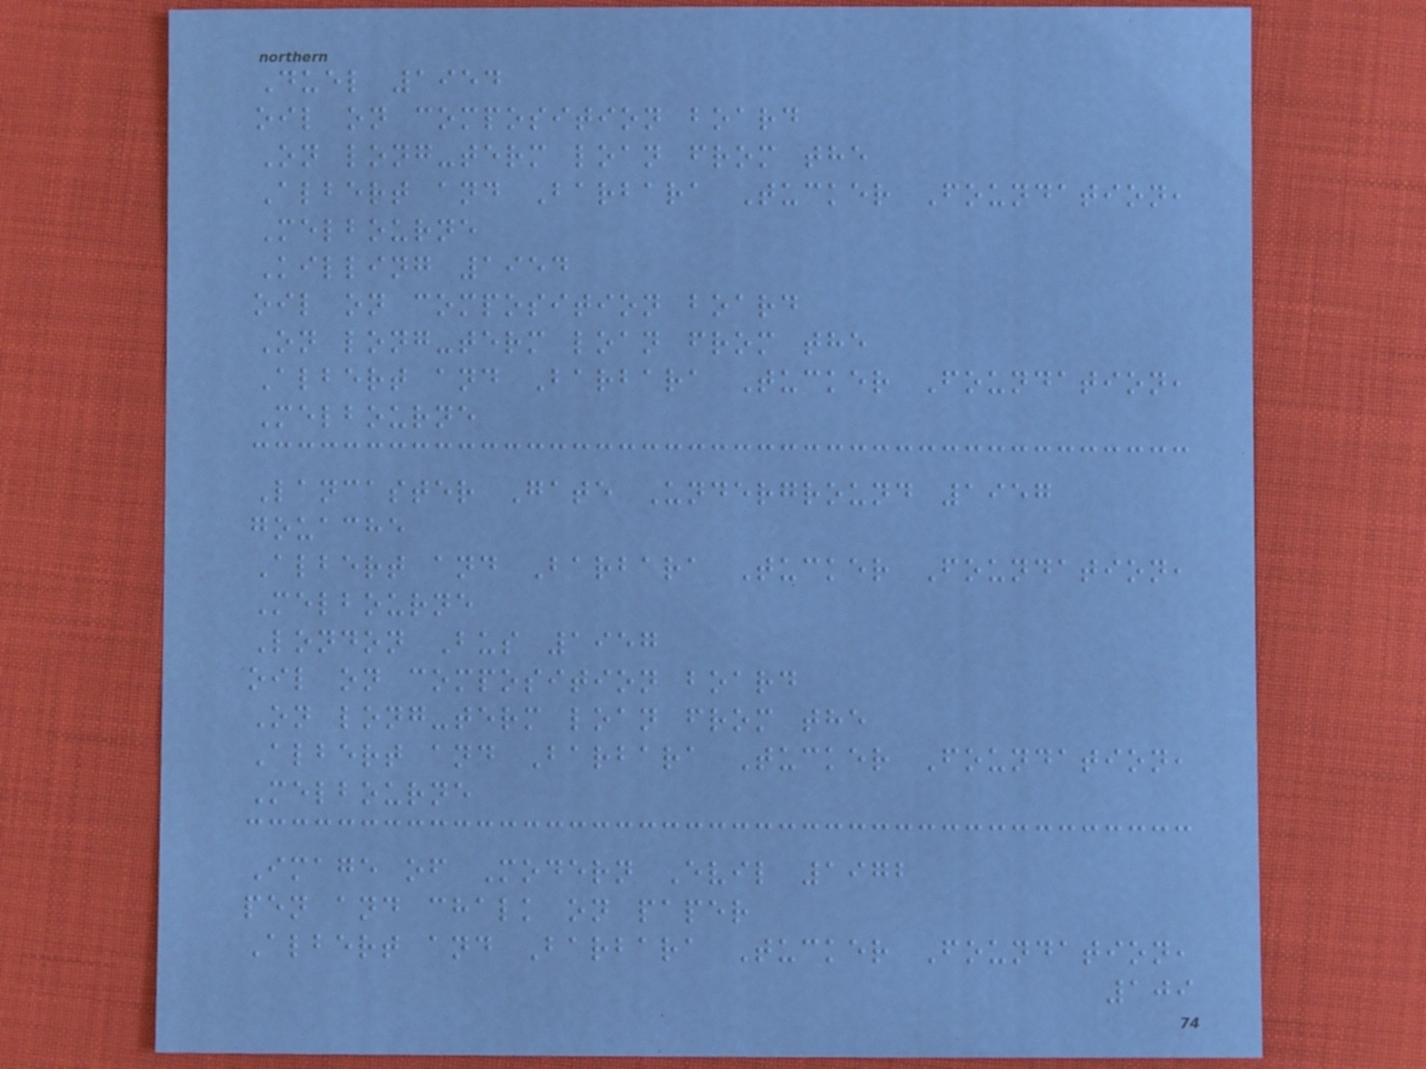Duel 1954
oil on composition board
On long-term loan from the
Albert and Barbara Tucker Foundation,
Melbourne
Killing 1954
oil on composition board
On long-term loan from the
Albert and Barbara Tucker Foundation,
Melbourne
Lancaster Gate Underground 1957
gouache
Albert and Barbara Tucker Foundation,
Melbourne
London Bus 1957
oil on composition board
On long-term loan from the
Albert and Barbara Tucker Foundation,
Melbourne
Image of Modern Evil 1972
pen and chalk on paper
Albert and Barbara Tucker Foundation,
109
